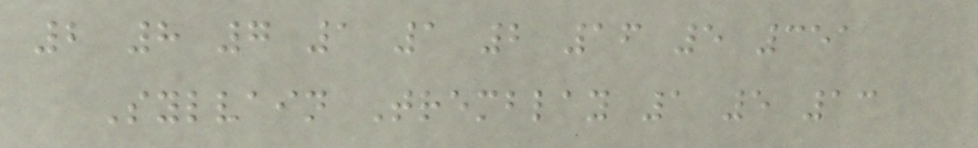2 8 7 1 1 2 16 5 351
Sylvain Tremblay 1 5 13
